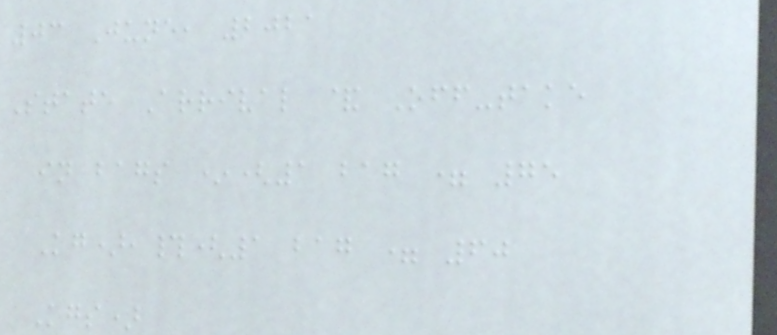03 June, 2021
State Arrival & Off-take
in bags *(1 bag = 75
Kg),#(1 bag = 60
Kgs)
